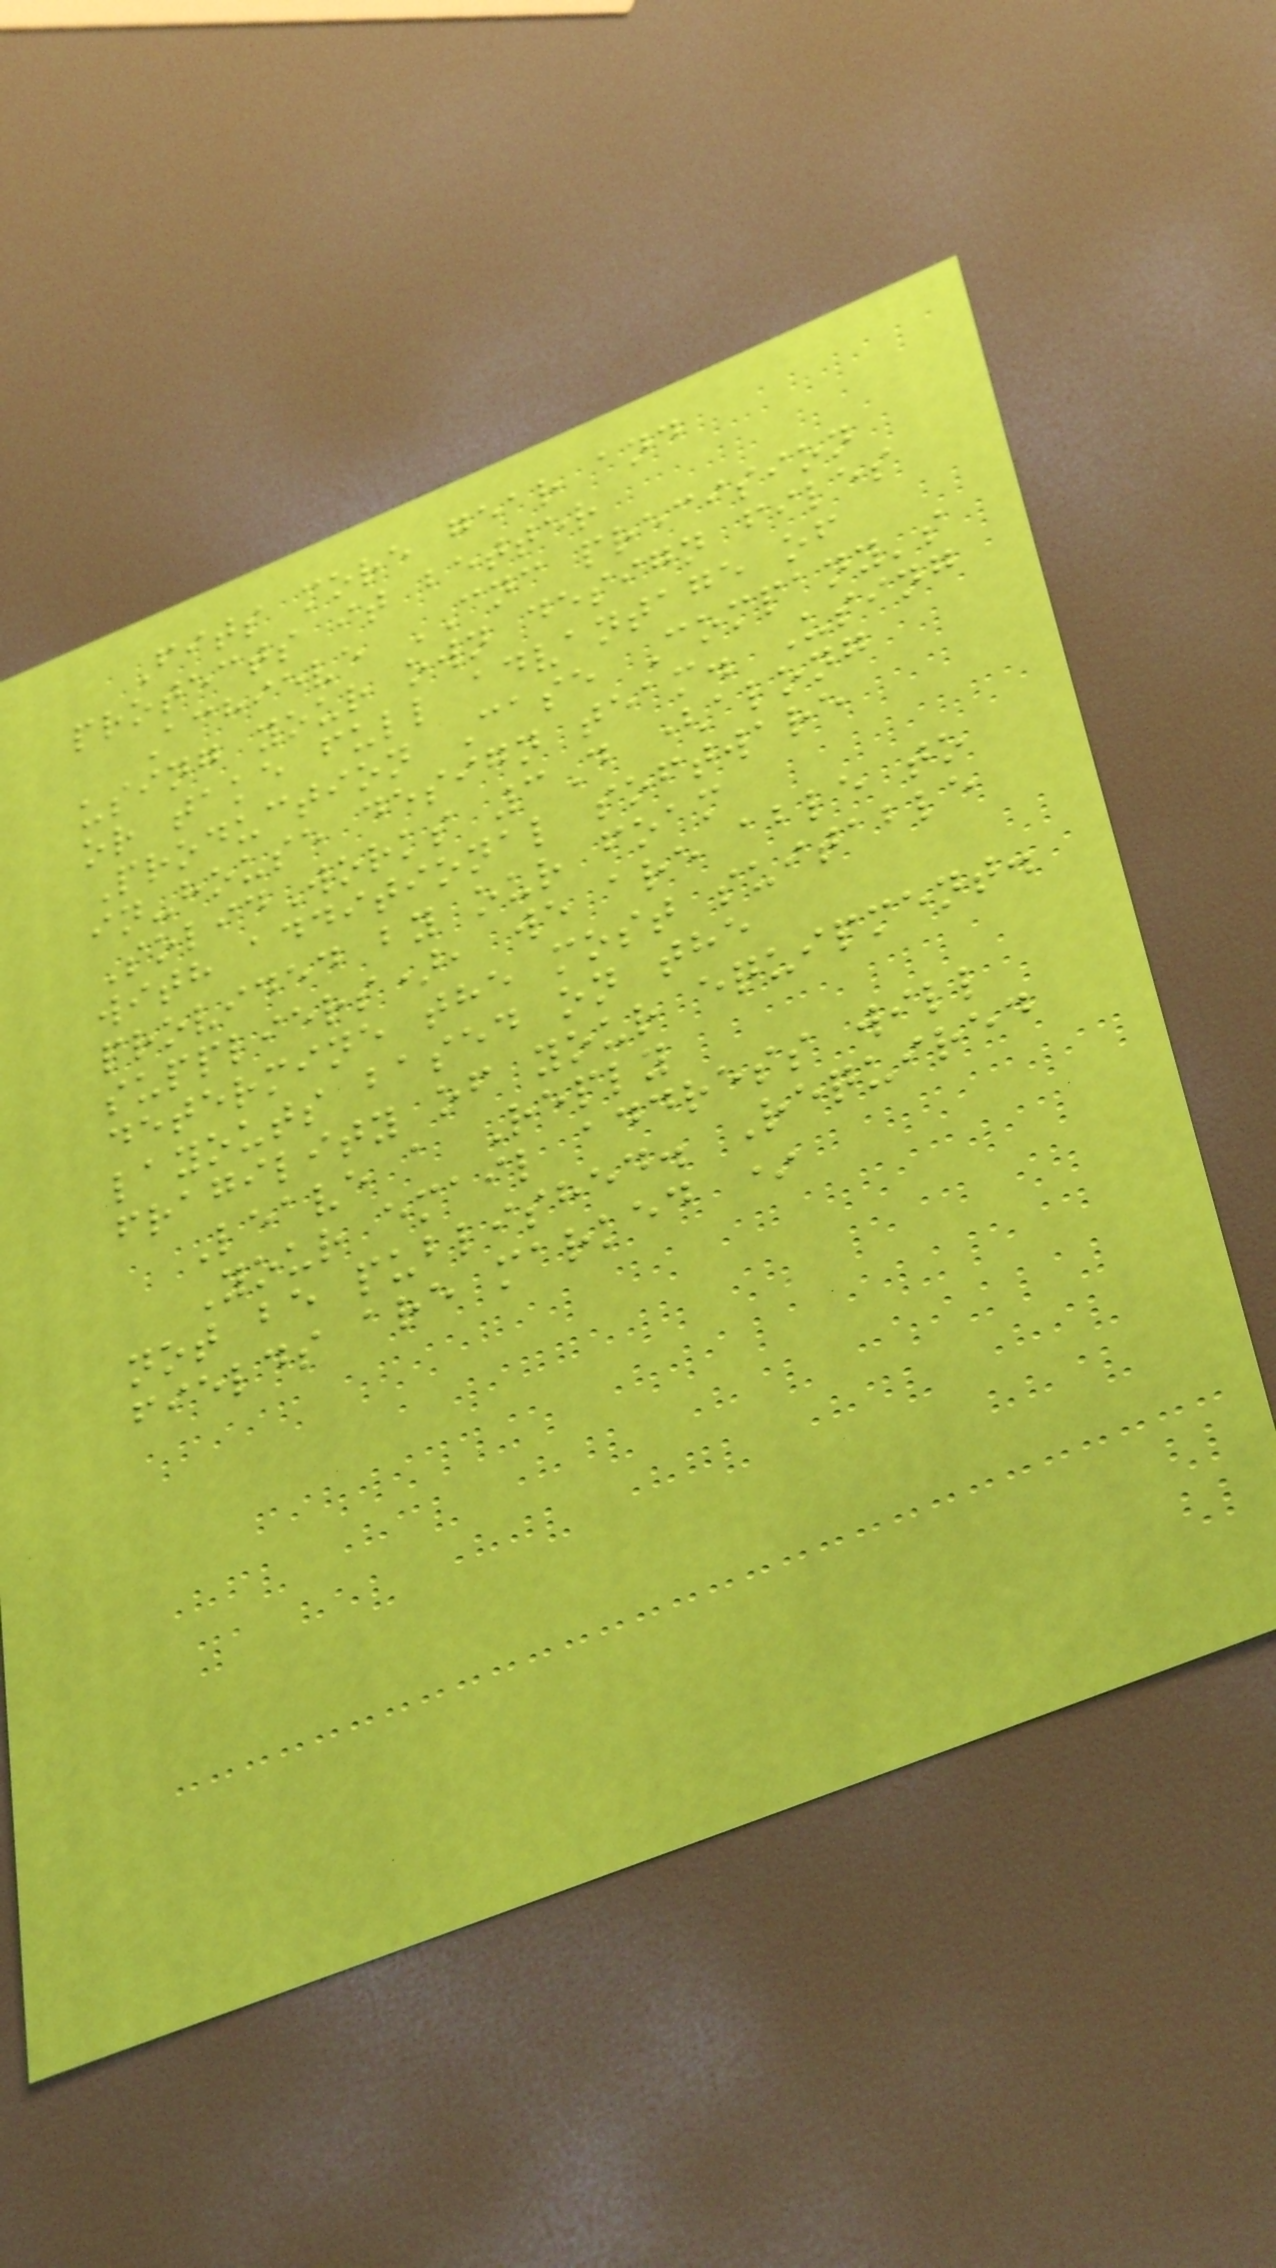Fits more gear and
protects it better
Achieve CNC precision
using your own design files
or take full advantage of
Production Case Company's
in-house design team. Using
SolidWorks 3D (along
with additional software
provided by our foam
suppliers), we are able to
determine the most suitable
layouts based on the
fragility of your equipment.
Leave a Reply
Your email address will
not be published. Required
fields are marked *
